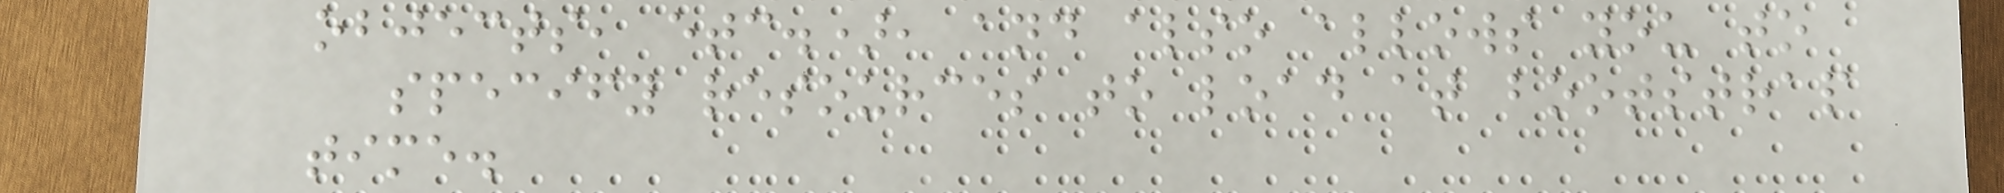objects, etc.), and also allows you to
specify resources to load at bootstrap
time.
